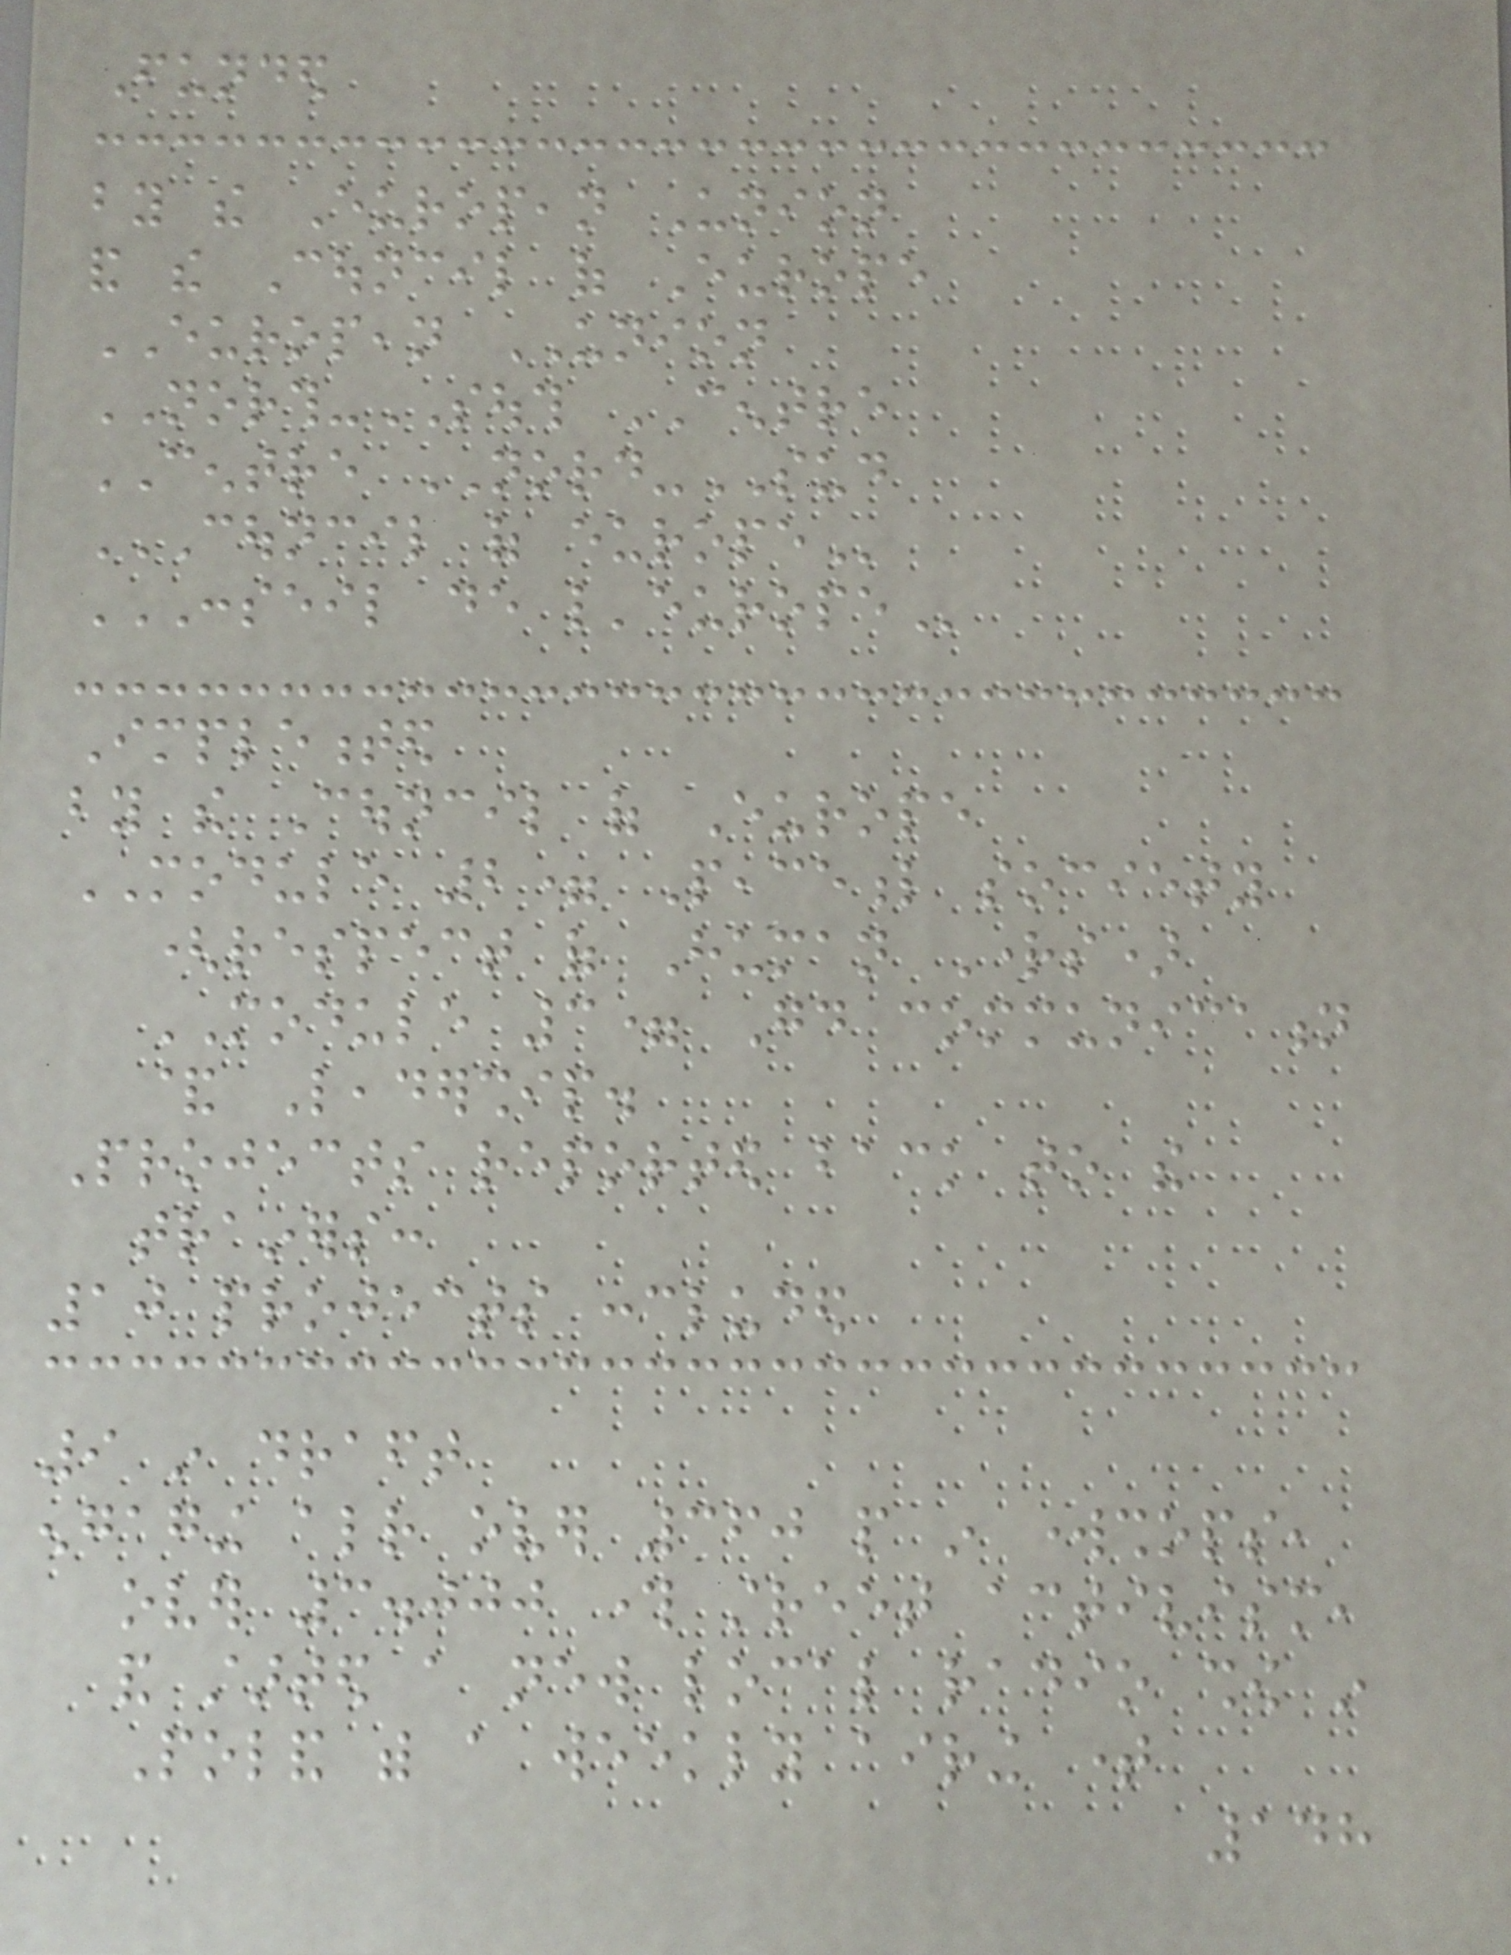Funded
by the European Union
and the Council of Europe
EUROPEAN UNION
NORTH-SOUTH CENTRE
CENTRE NORD-SUD
COUNCIL OF EUROPE
CONSEIL DE L'EUROPE
Implemented
by the Council of Europe
MODULE 2= Peaceful society
(respect of Human Rights)
MODULE 3= Good communication
& Leadership.
Projects reported back to the
trainers:
10 projects concluded
9 in draft
engaging already over 360 people in workshops,
over 3.000 through street activism,
and started a new local radio show in
Poland with a weekly airing time
148
